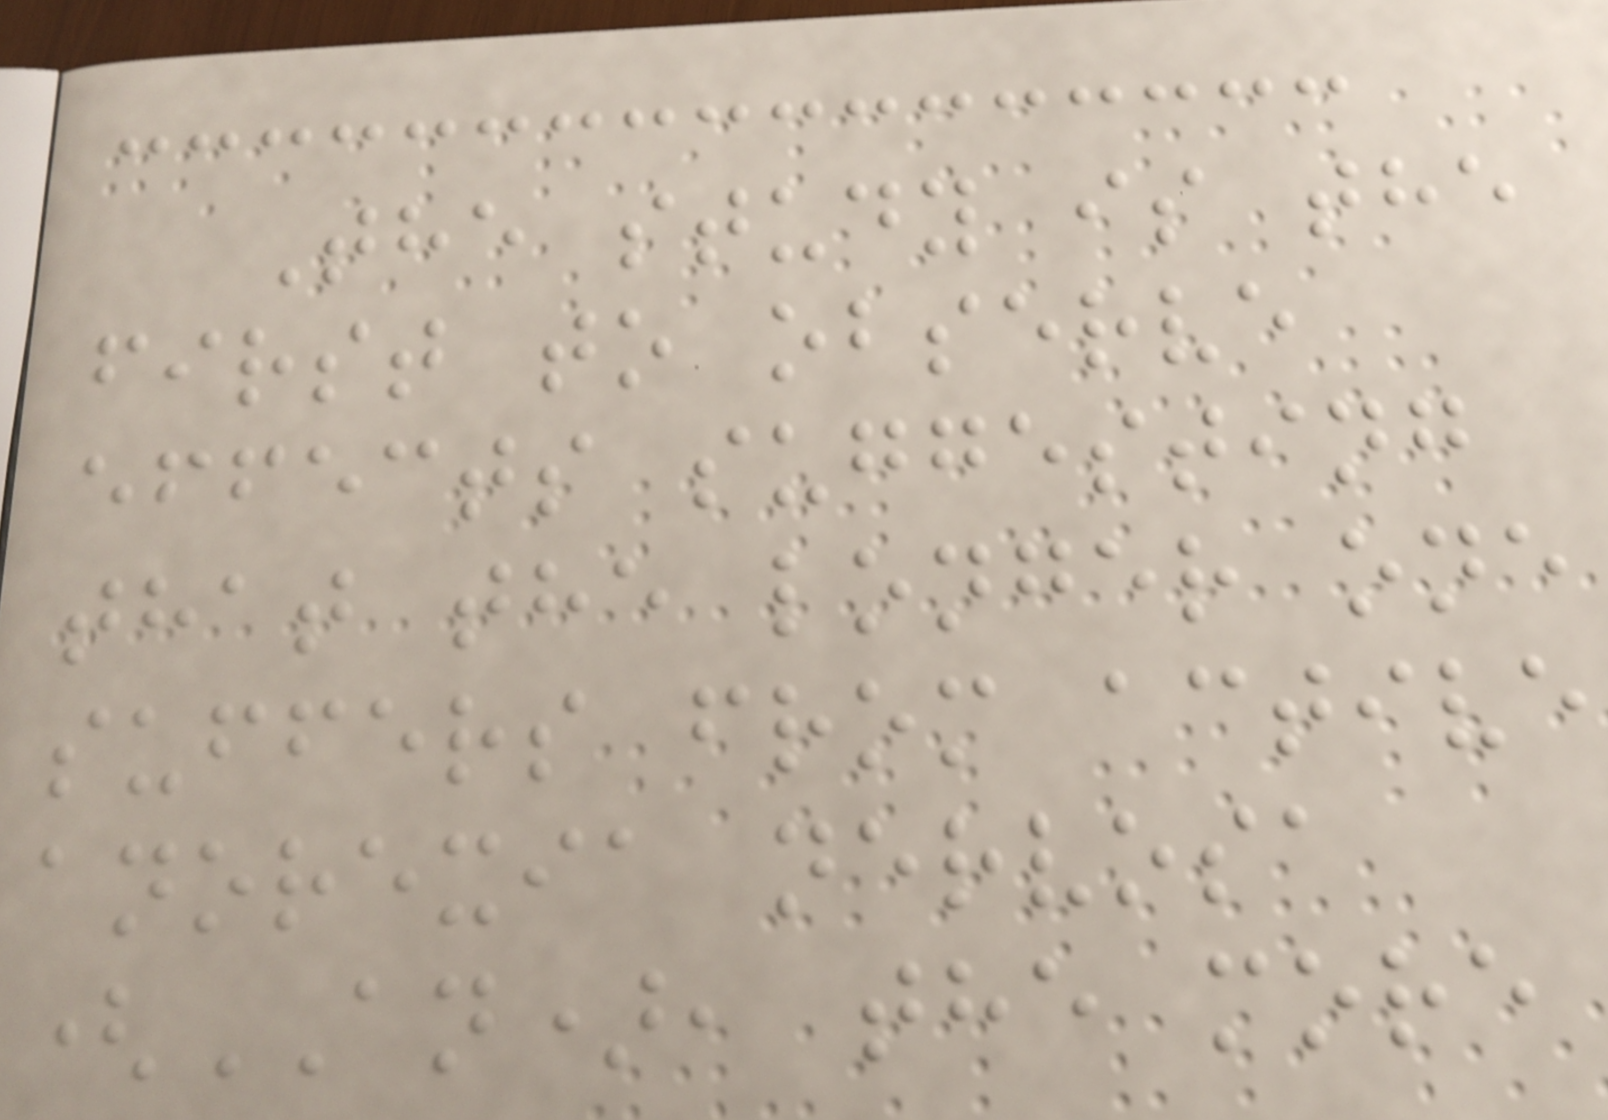The study is the
first to observe
effects suggesting
that the longer one
suffers from active
anorexia nervosa
(AN), the more
